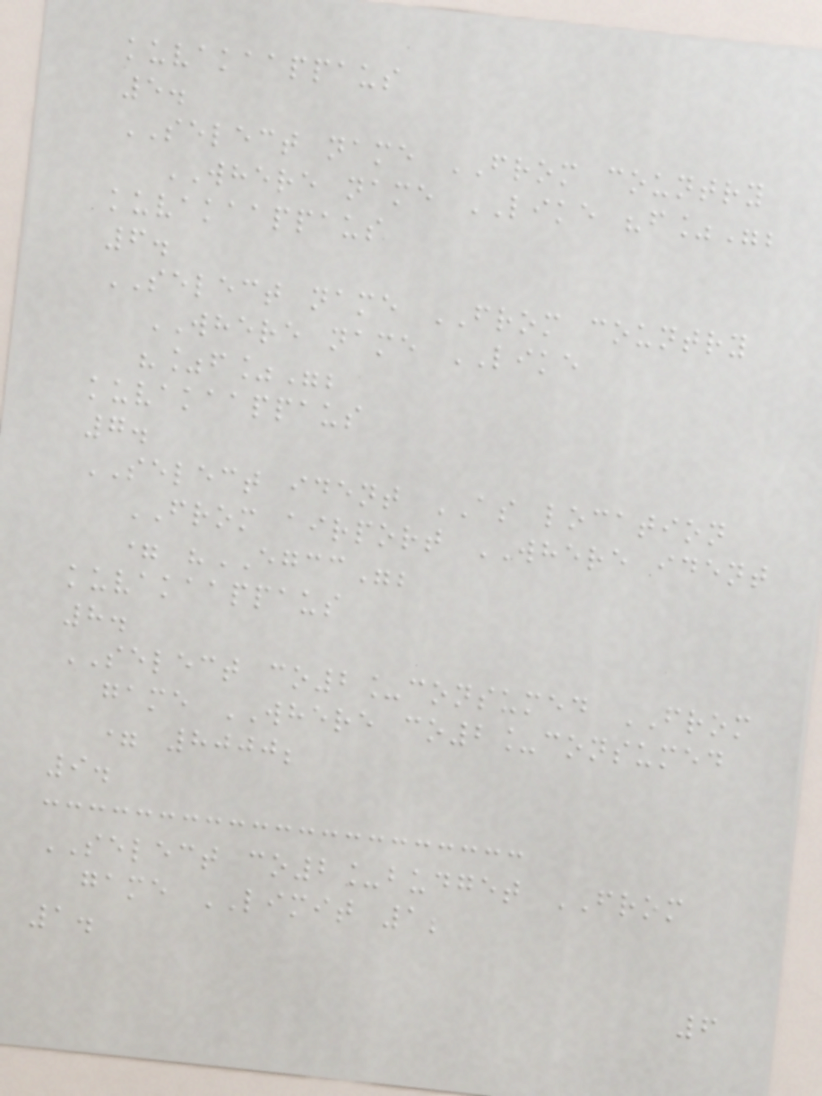kuvakaappaus
5.
SELECT name FROM country
WHERE name LIKE "f%";
kuvakaappaus
6.
SELECT name FROM country
WHERE name LIKE
"%f%";
kuvakaappaus
7.
SELECT ident AS location
FROM airport WHERE ident
= "EGCC";
kuvakaappaus
8.
SELECT co2_consumed FROM
game WHERE co2_consumed
= 8000;
9.
SELECT co2_budget FROM
game LIMIT 1;
1.
6
